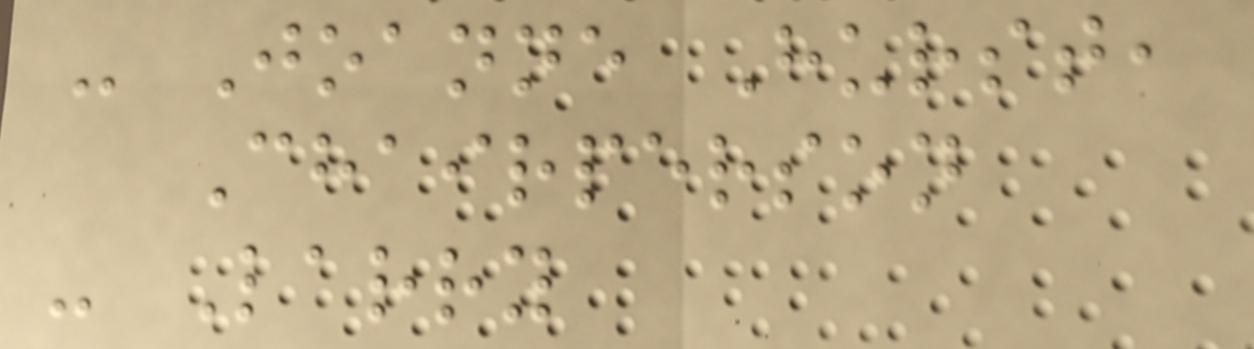- Joanne Hurst,
Chairperson
- Larry
